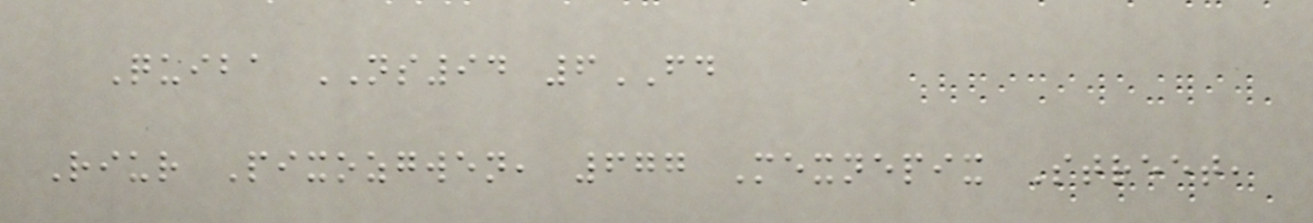Quiba NS94 6FD
Riur Pixozgwen, 677 Mexnepix Street,
